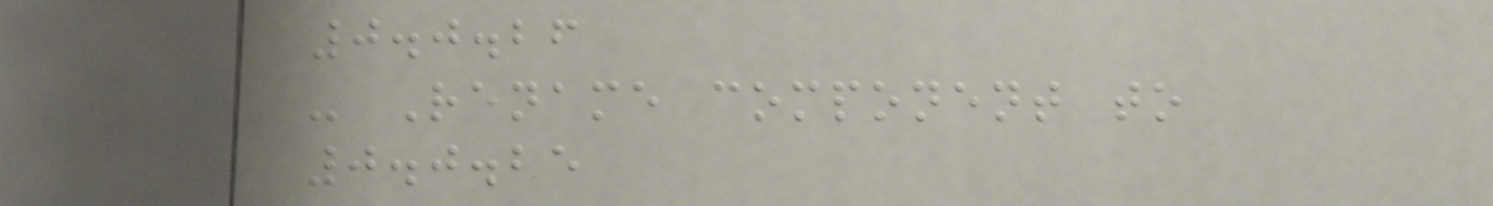0.0.26
- Rename component to
0.0.25
